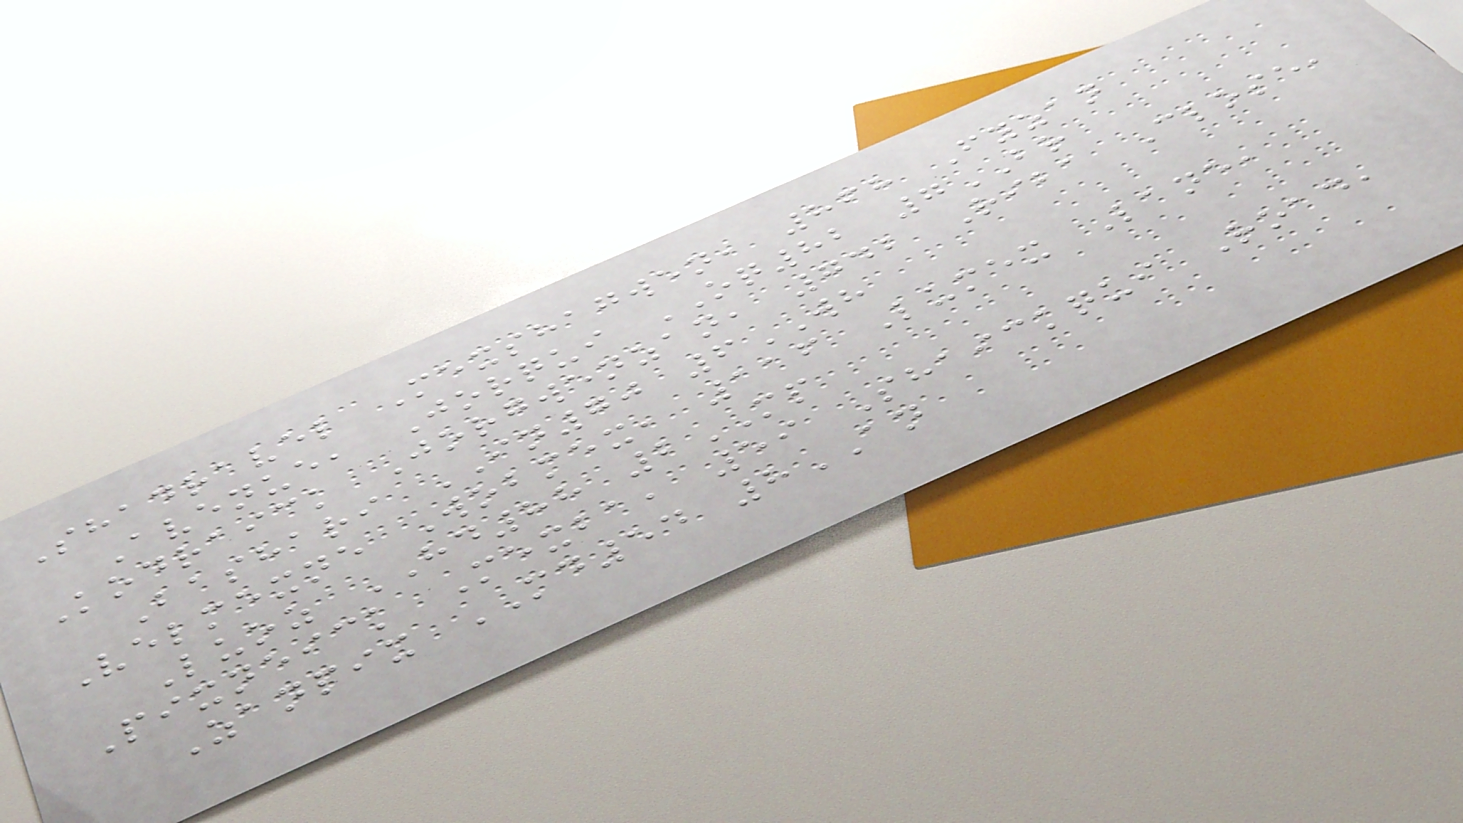Shadravel Mexshagwen, 868 Fyzan
Avenue, Jorqui OQ82 7BR
Kodraick Jorgwenzan, 742 Riba Close,
Bashari IN70 6WH
Velmexne Wobmex, 116 Lumex Lane,
Luoz HD88 2MP
Pixneick Mexba, 59 Shaickqui Road,
Zanpix MD54 8AN
